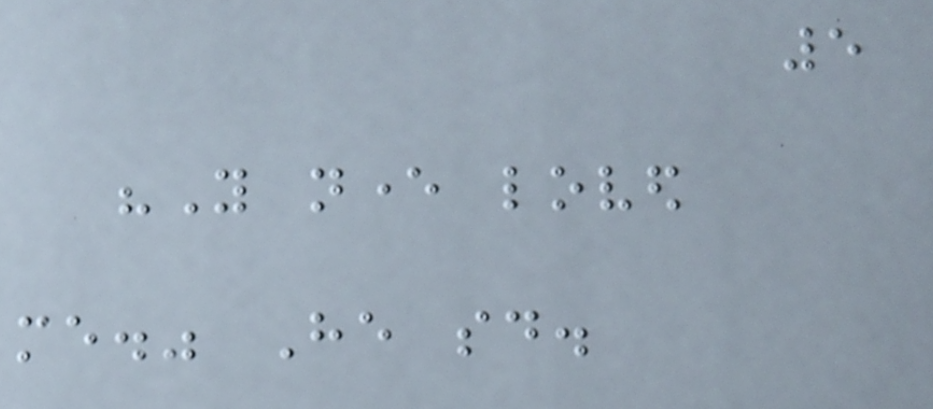5
"You never loved
me." He said.
